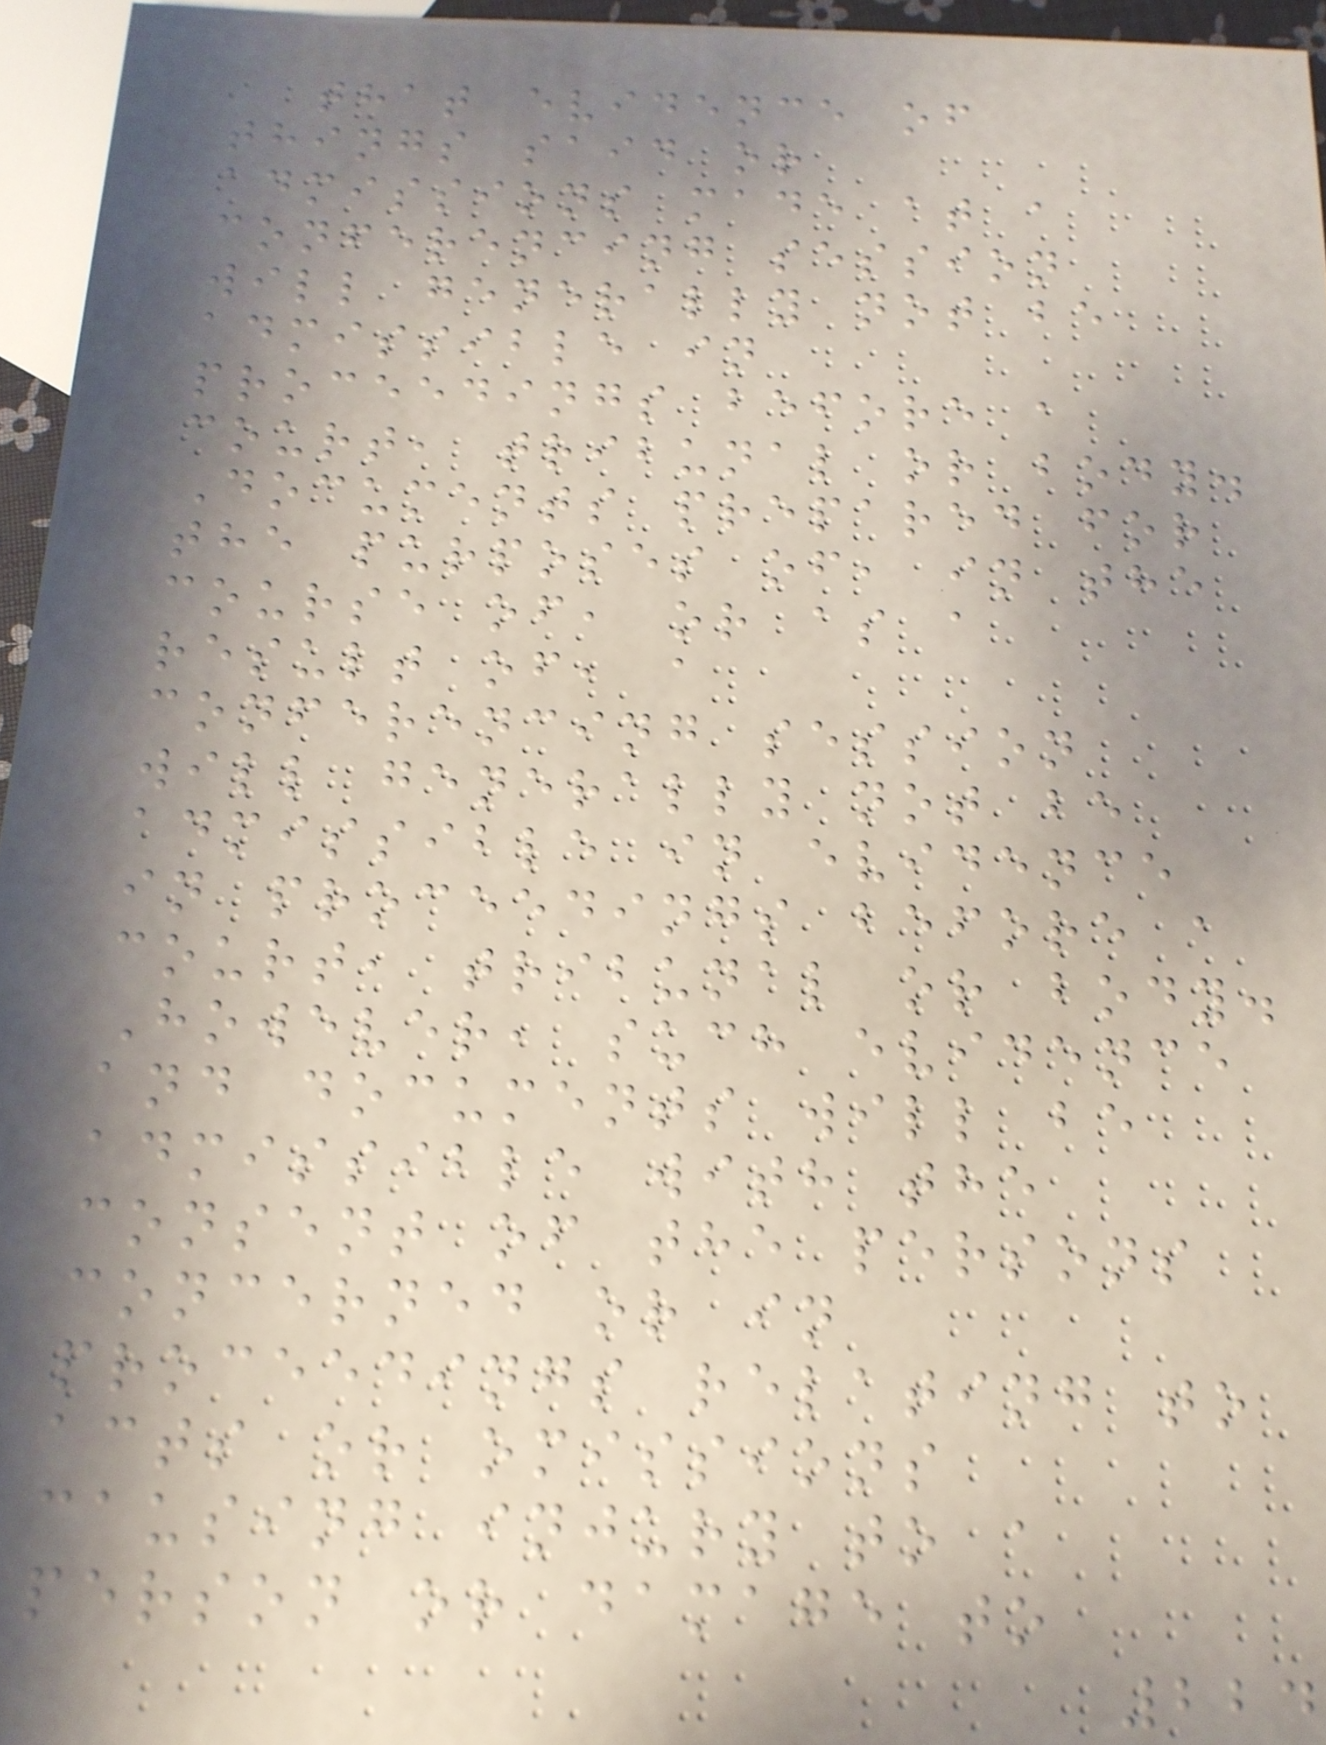that evidence of
things said or
admissions made at a
conferencing session
will generally not be
admissible in
proceedings before a
court, tribunal or body.
Documents prepared for
the purposes of, in the
course of, or as a
result of, a
conferencing session
will generally not be
admissible in evidence
in proceedings before a
court, tribunal or body.
However, such evidence
and documents will be
admissible with the
consent of the persons
concerned or in
proceedings relating to
acts or omissions
causing injury to a
person or damage to
224
